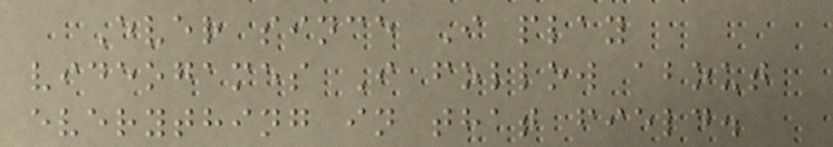Ever since I play
videogames I follow about
everything in that field.
